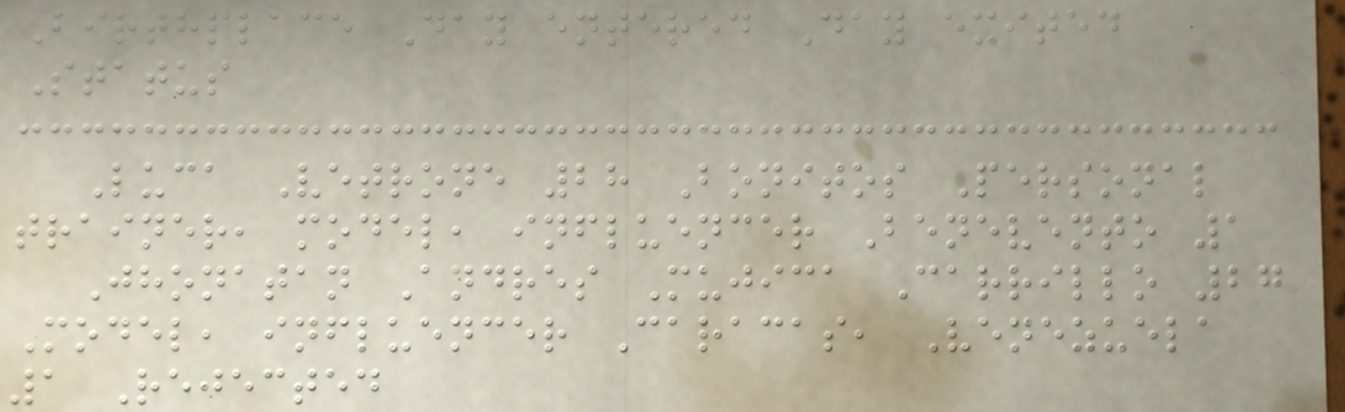Birthplace Day entered Day exited
Status
Luca Vetrone 28 Bonitos Personal
trainer, model, influencer Benevento 1
Jhonatan Andres Mujica Carrillo 27
Model, influencer Caracas, Venezuela
1 Rejected
